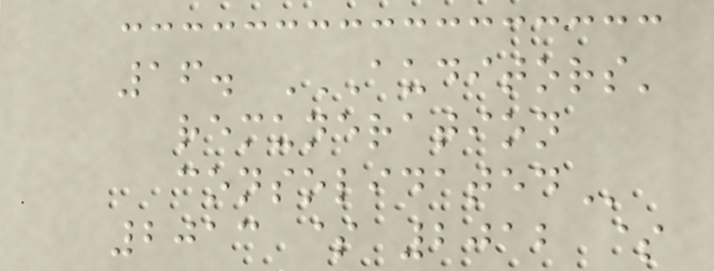16. AUDITORS'
REMUNERATION
CONSOLIDATED
2013 $ 2012 $
